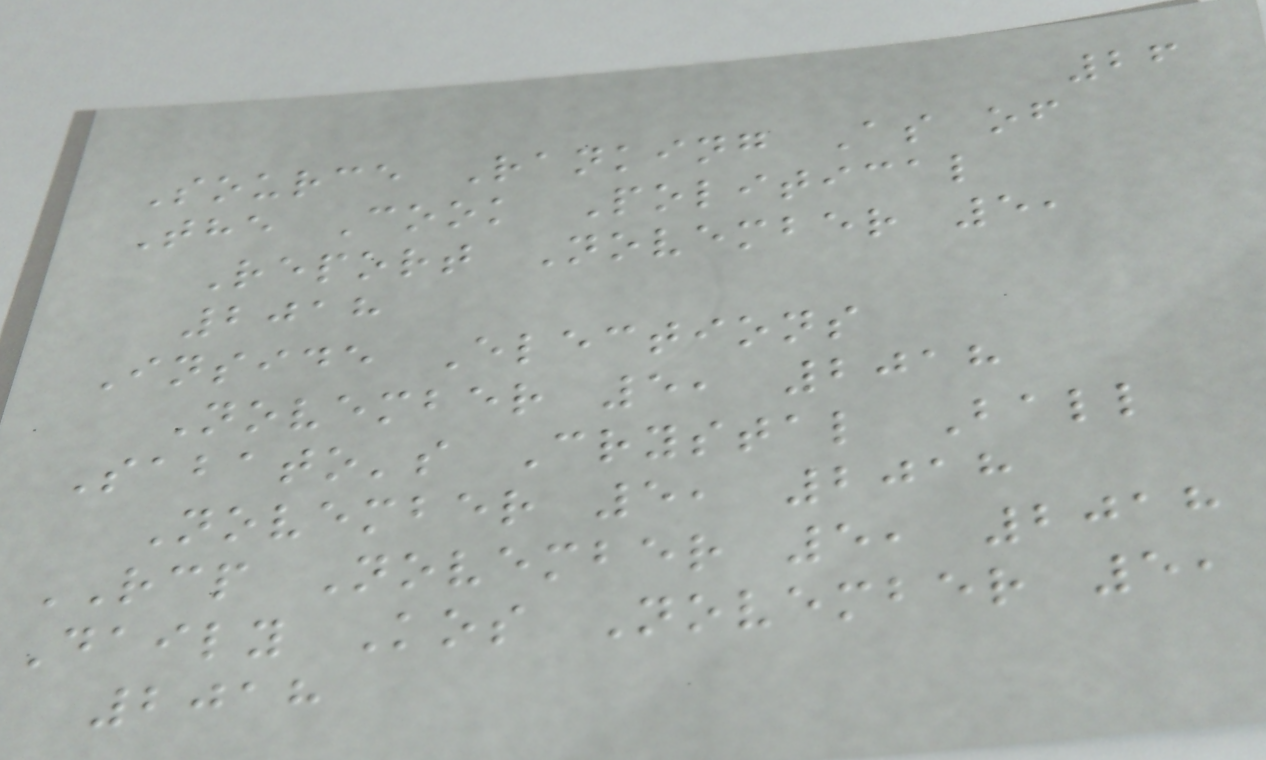26
Source Ranking As of
The Cook Political
Report November 5,
2018
Inside Elections
November 5, 2018
Sabato's Crystal Ball
November 5, 2018
RCP November 5, 2018
Daily Kos November 5,
2018
